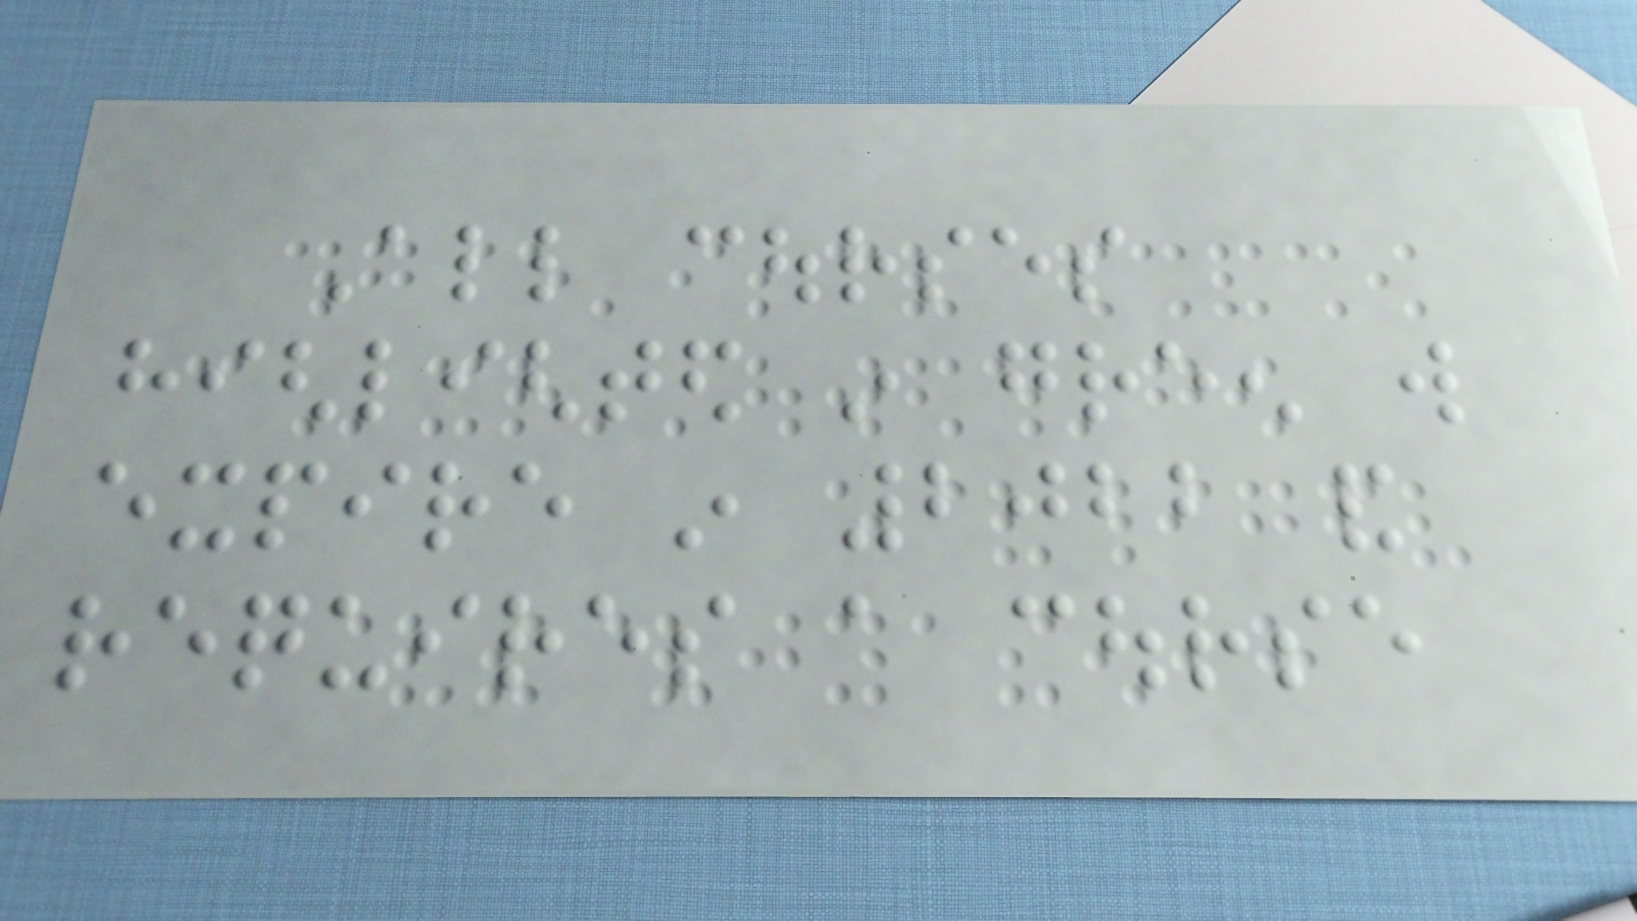All courses
highlighted in green will
expire in 2022 and
requires a course
